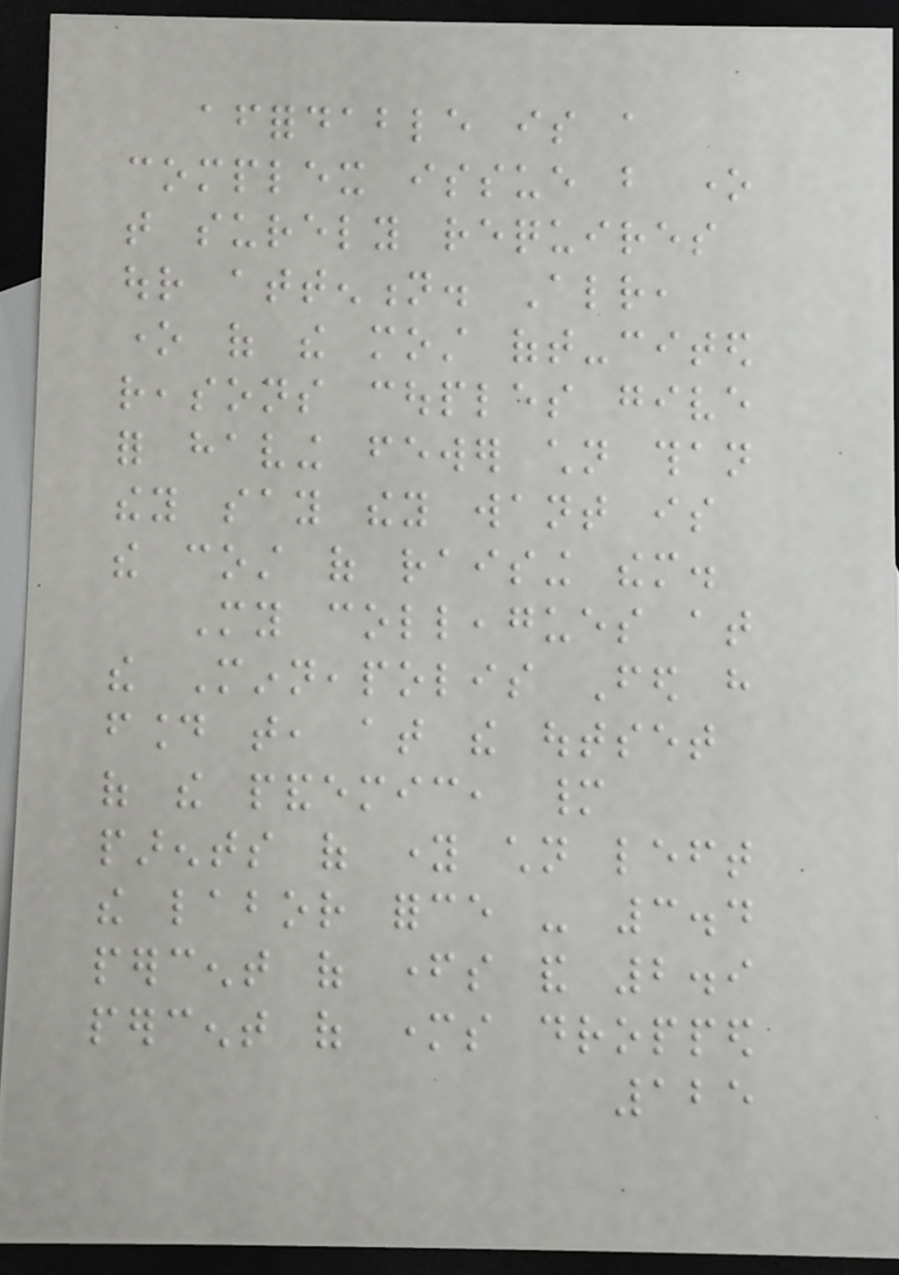affordable is a
complex issue but one
that surely requires
our attention. Already,
one of the most oft-cited
reasons couples give
for having fewer children than
they say they want is
the cost of raising them.
My colleagues at
the Minneapolis Fed have
found that, at the outset
of the pandemic, many
parents of young children left
the labor force - 3.4
percent of fathers and 2.9
percent of mothers dropped
125
